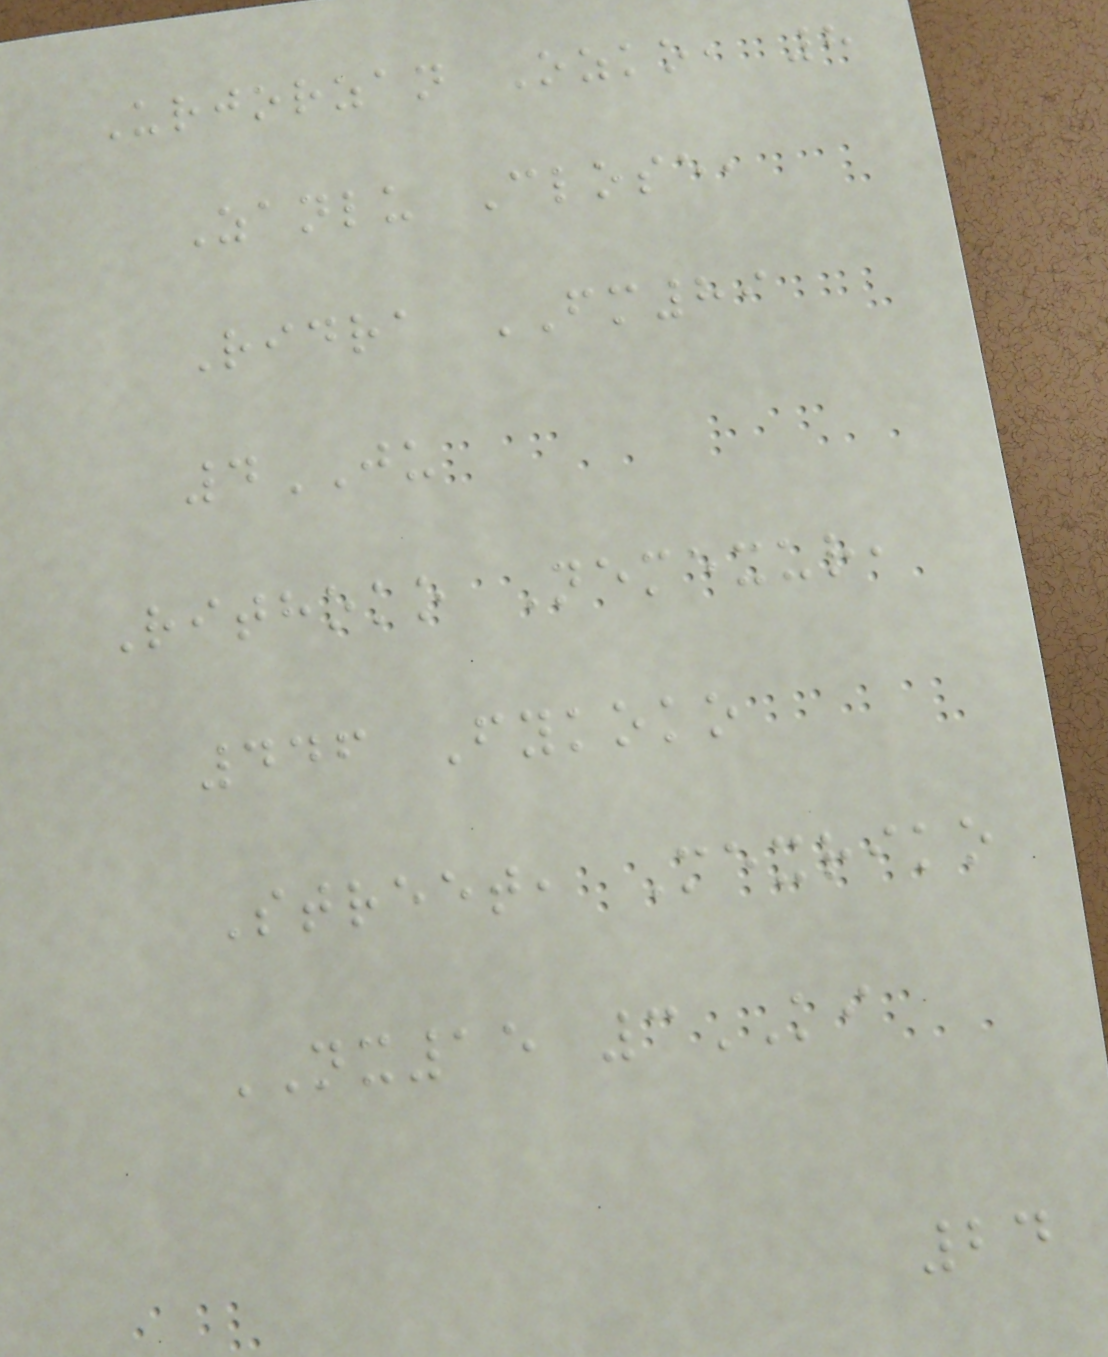Urjorzan Ozko, 8
Zanlu Close,
Ridra FM89
4JU
Rithoko Nemexur,
446 Fykoko
Street, Mexriko
NX15 3KI
24
